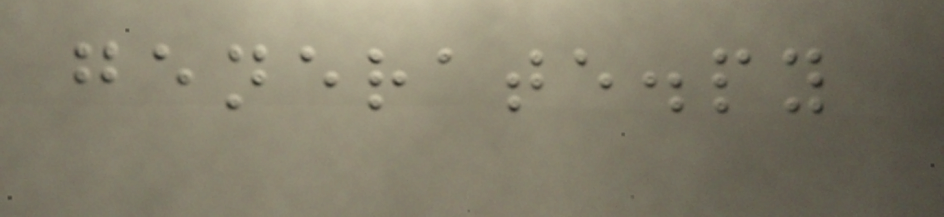generate.py
